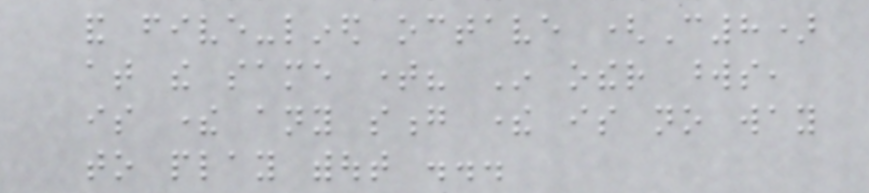and five-lined octave (C8)
at the same time? In other words,
is there any song there is no way
to play without ...
